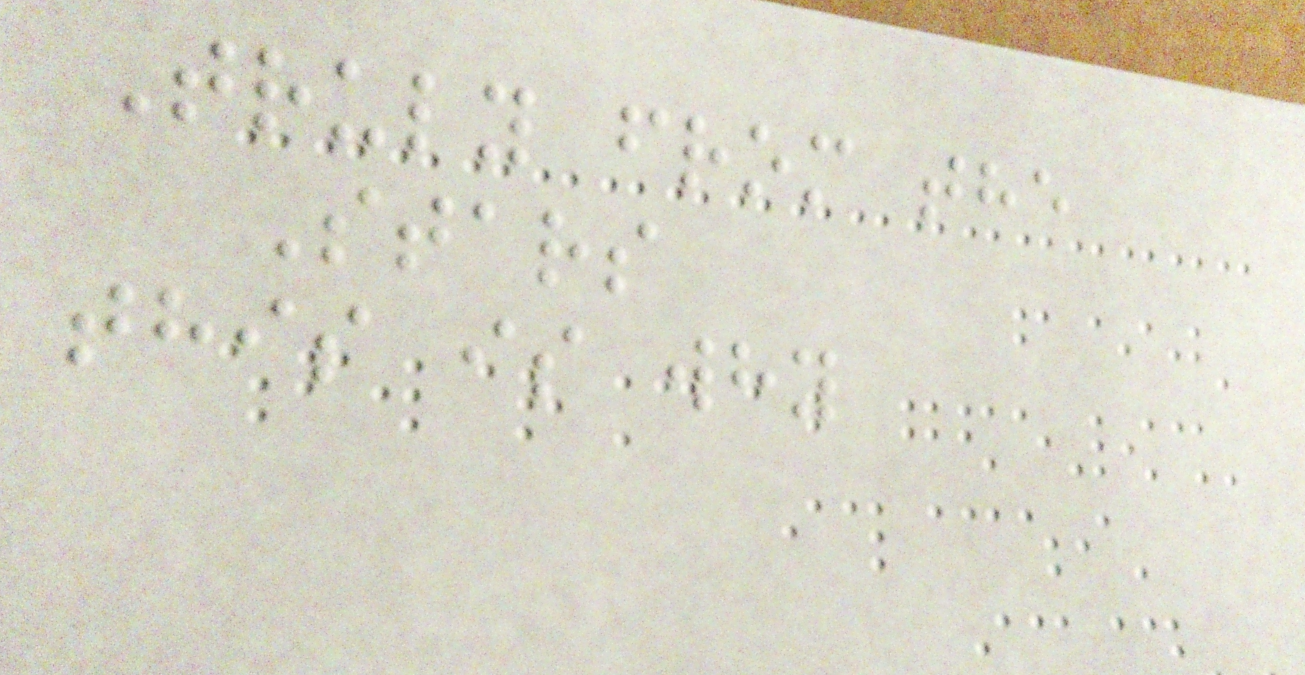Truly from the
Stars
this is why
